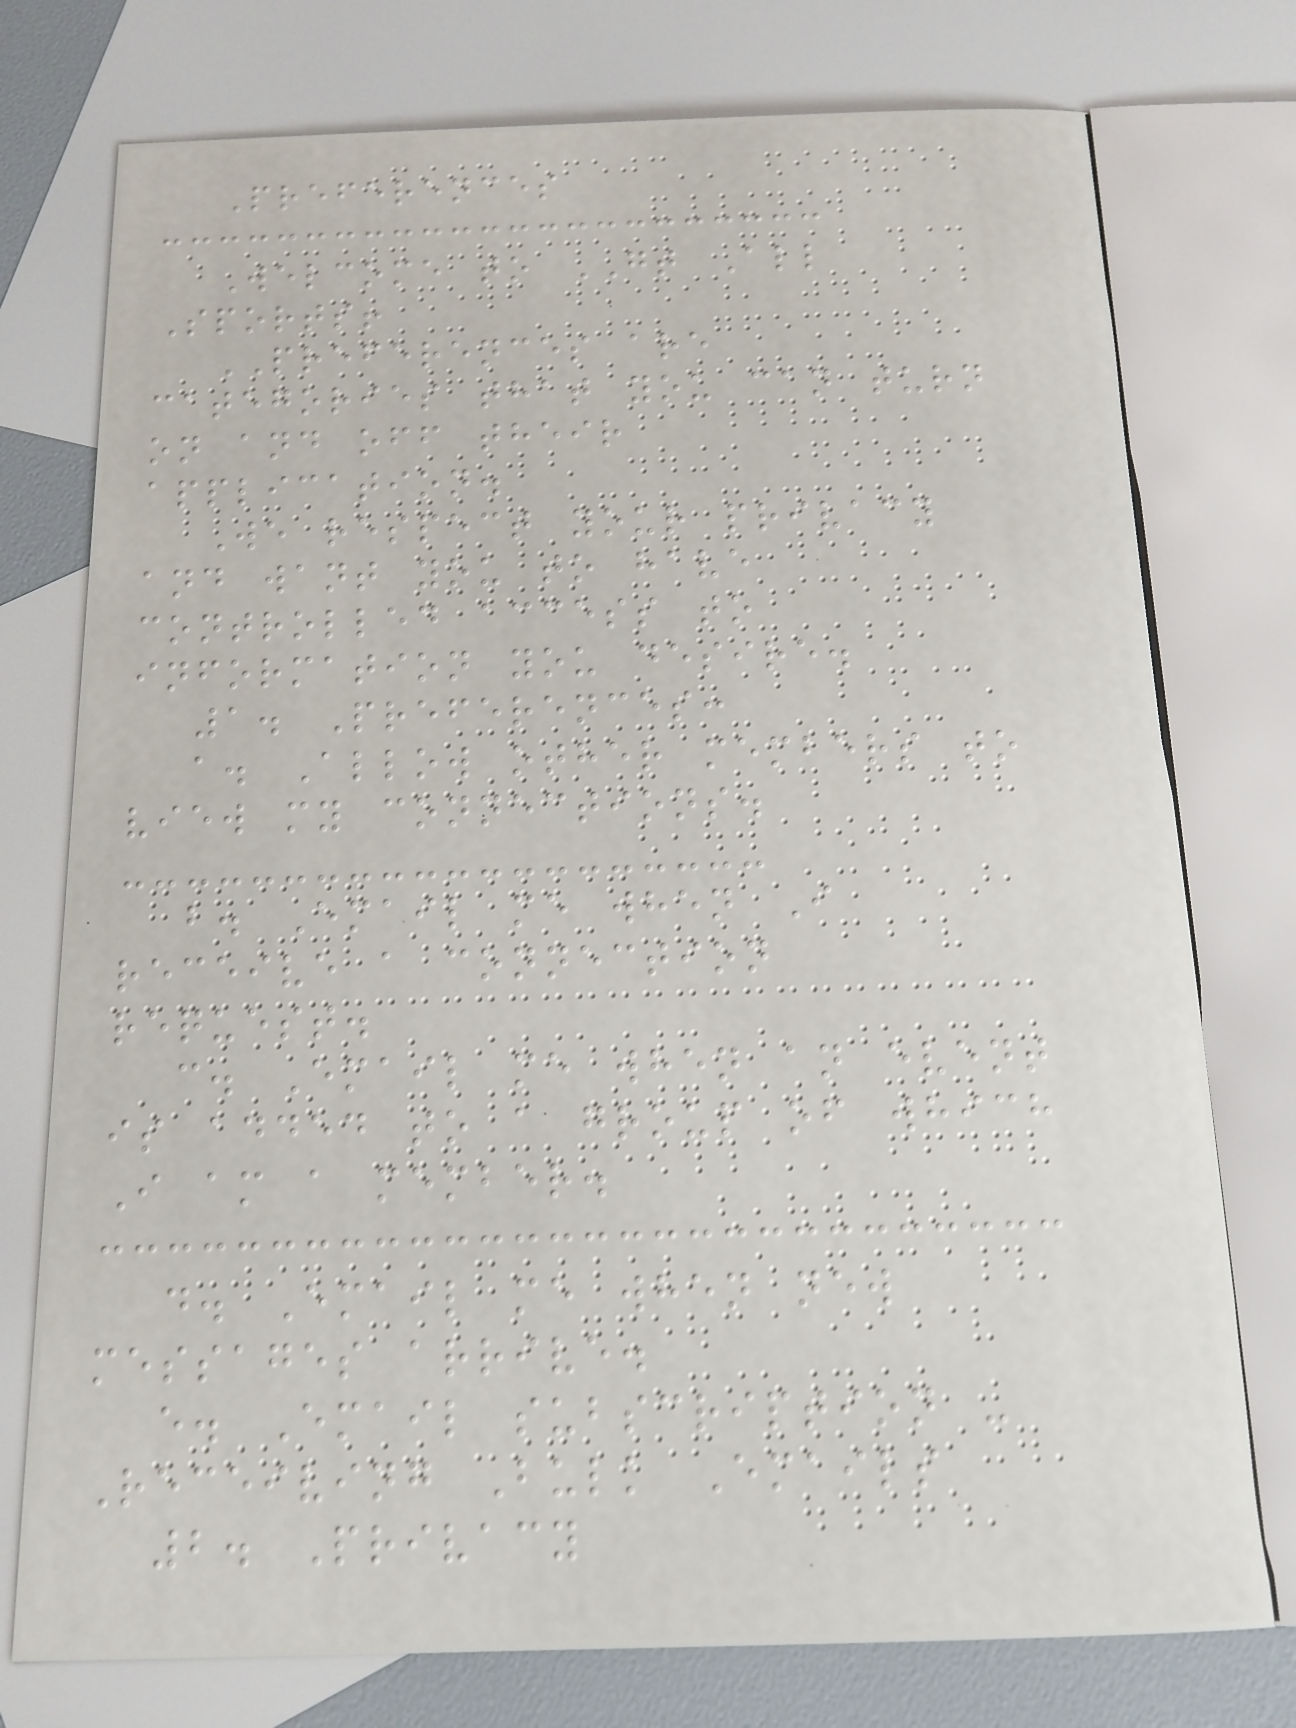Preferences
Welcome to GT All
Sports!
PREFERENCES are
categories that you can turn
on and off their
application.
We respect your privacy
and want you to have
controlled access to
information you desire.
1. Preferences:
a. Allow other members to
view my connections.
b. Email me when I
receive a connection
request.
c. Email me when an event
is added to a group of which
I am a member.
d. Email me when new
messages arrive.
e. Email subscription -
Receiving Bulk Emails
2. Privacy
